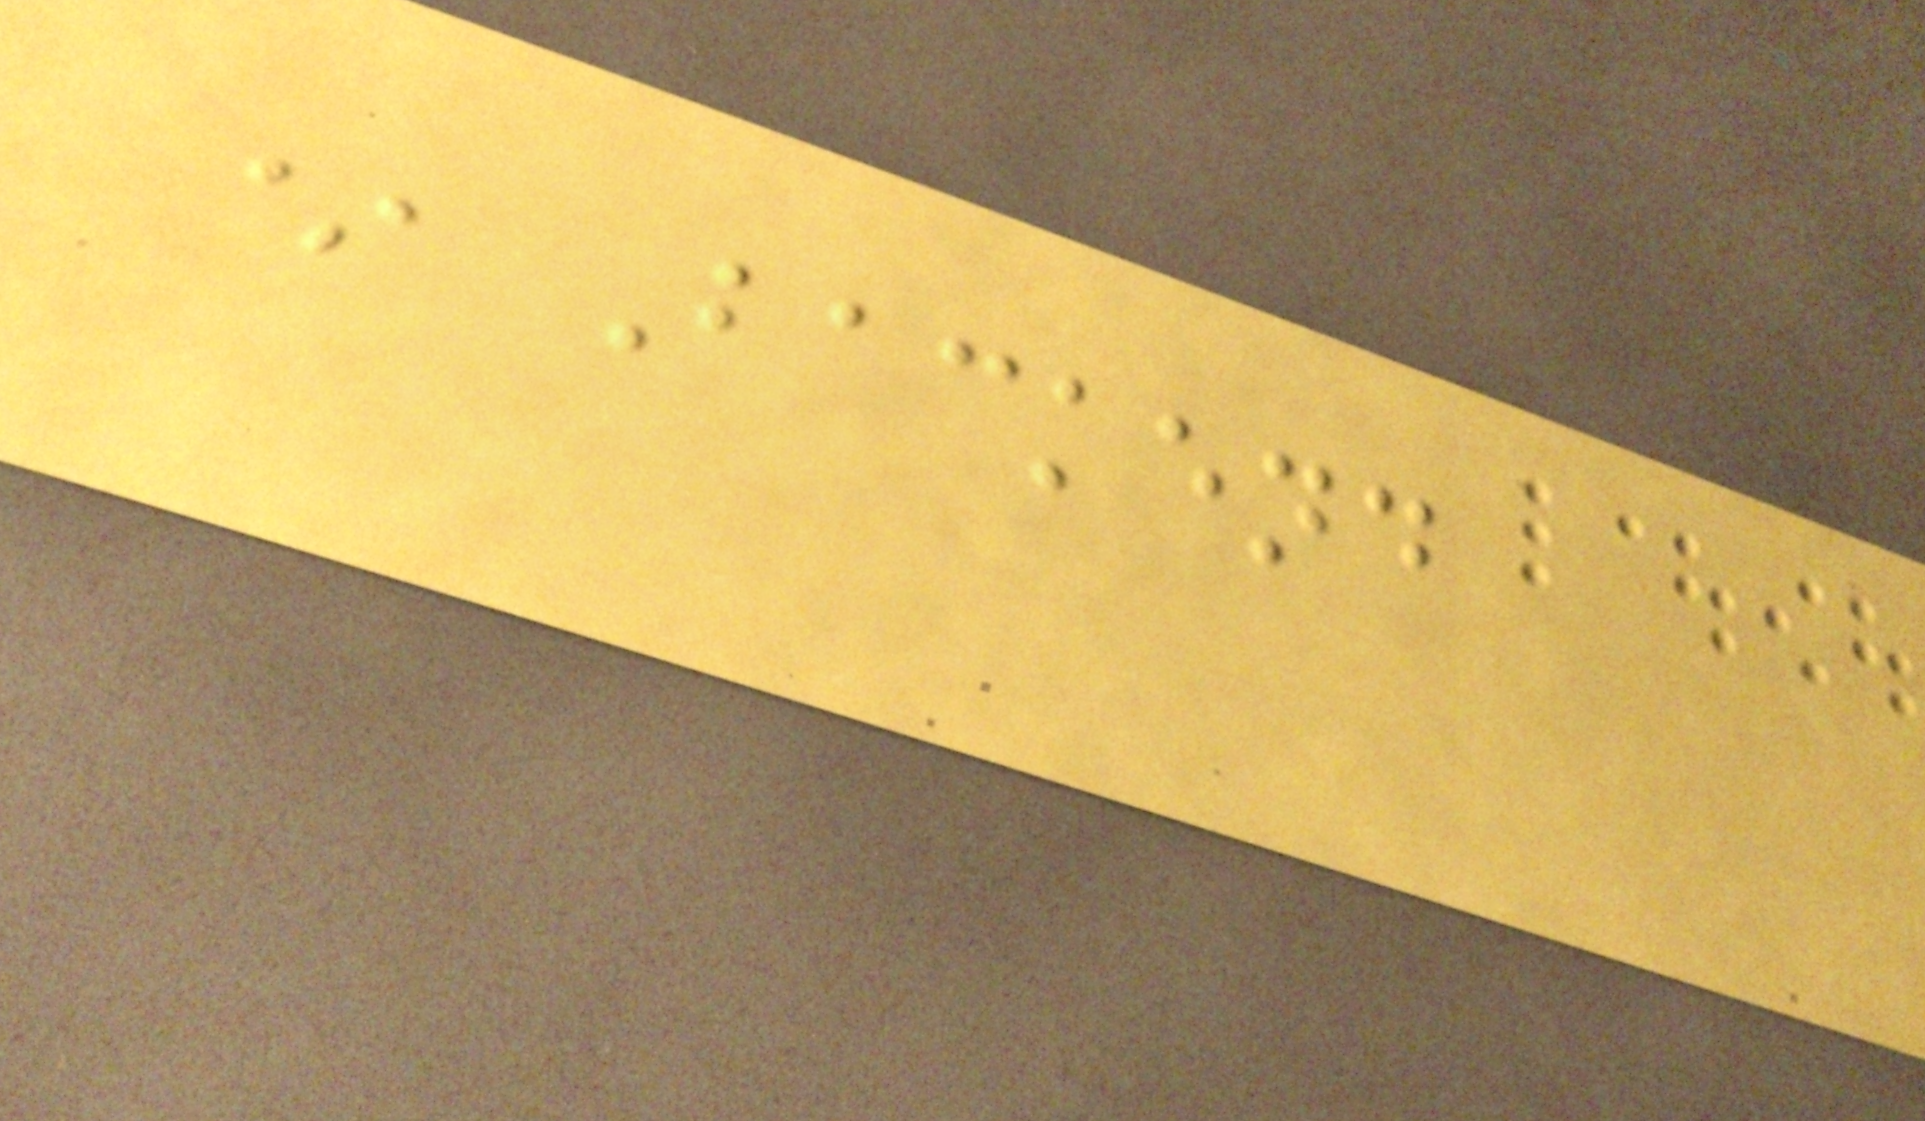* Backend
